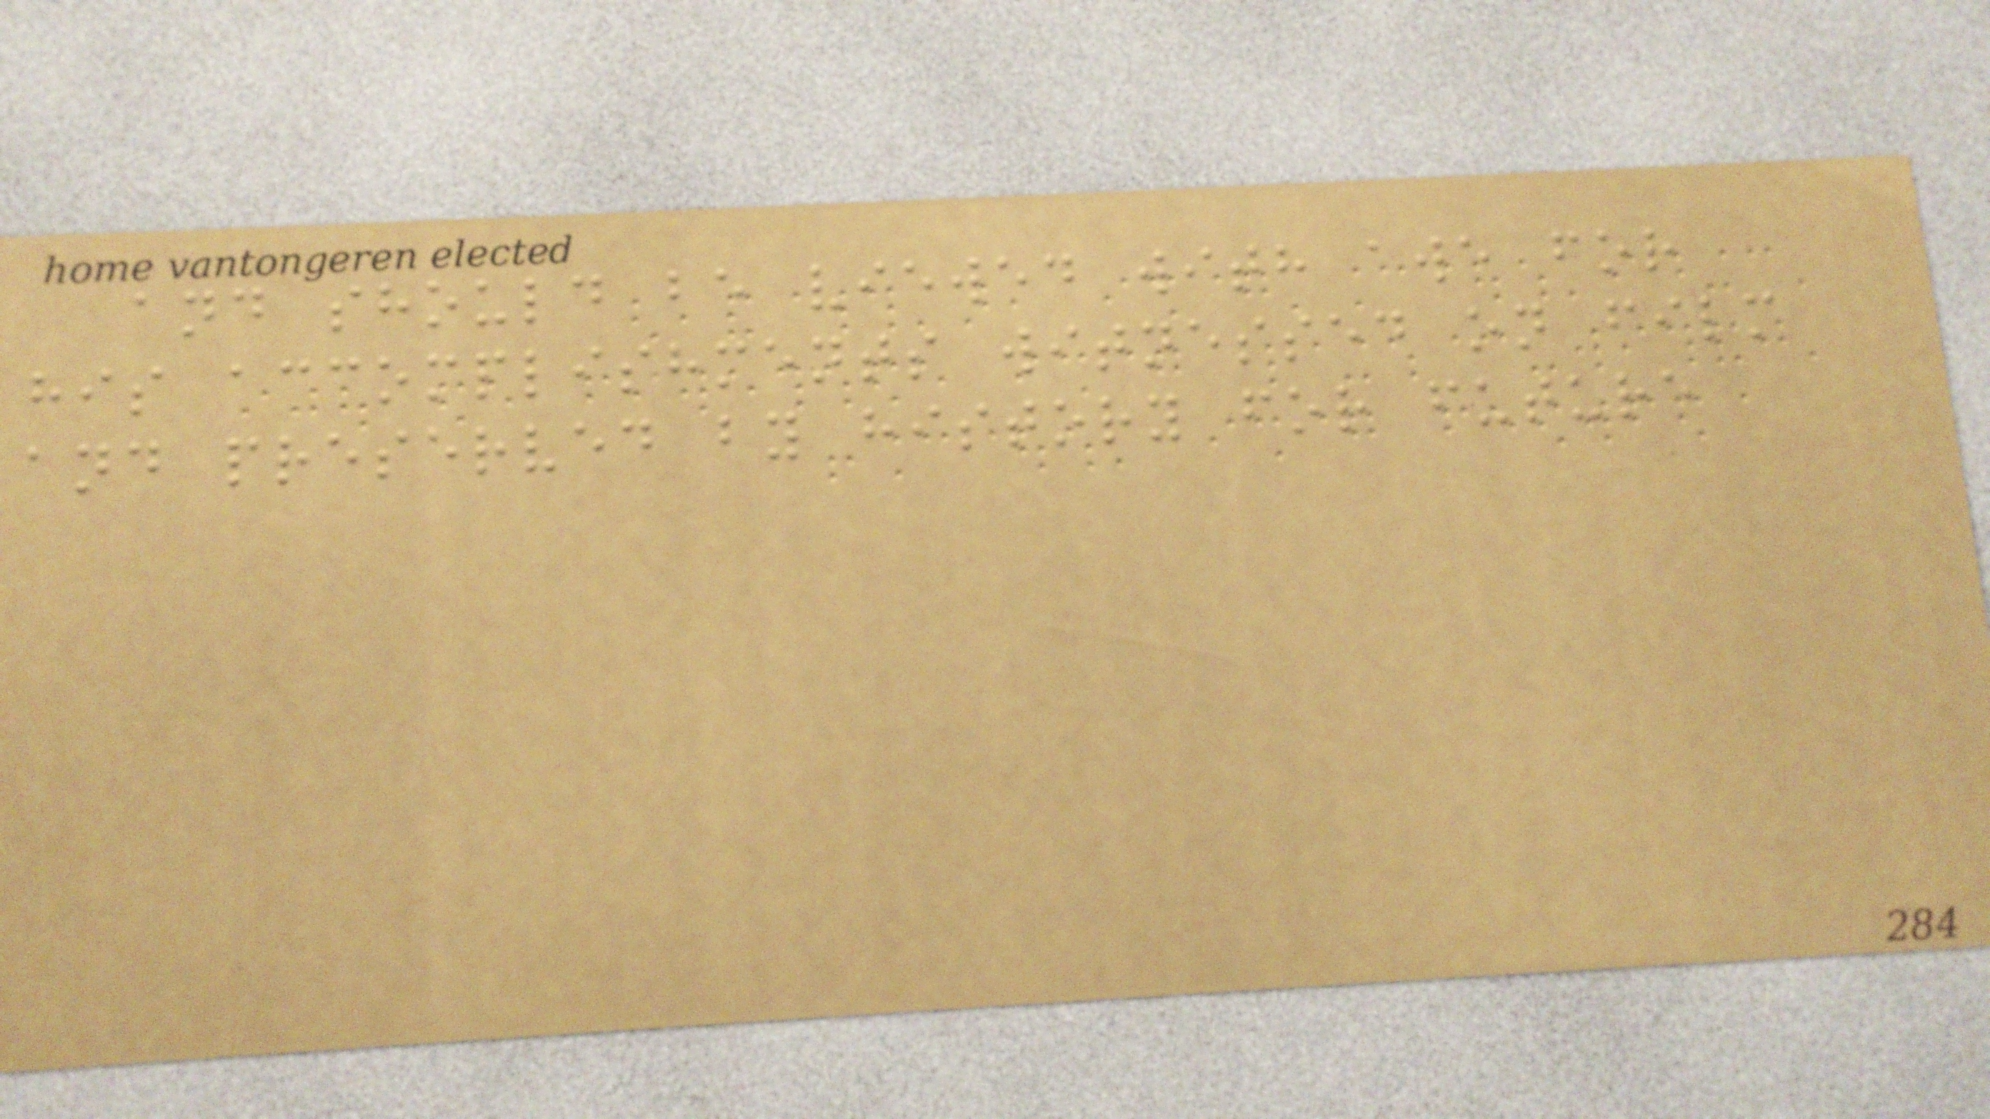and should be viewed with awe for
his accomplishments witnessed on film
and preserved by history for future
